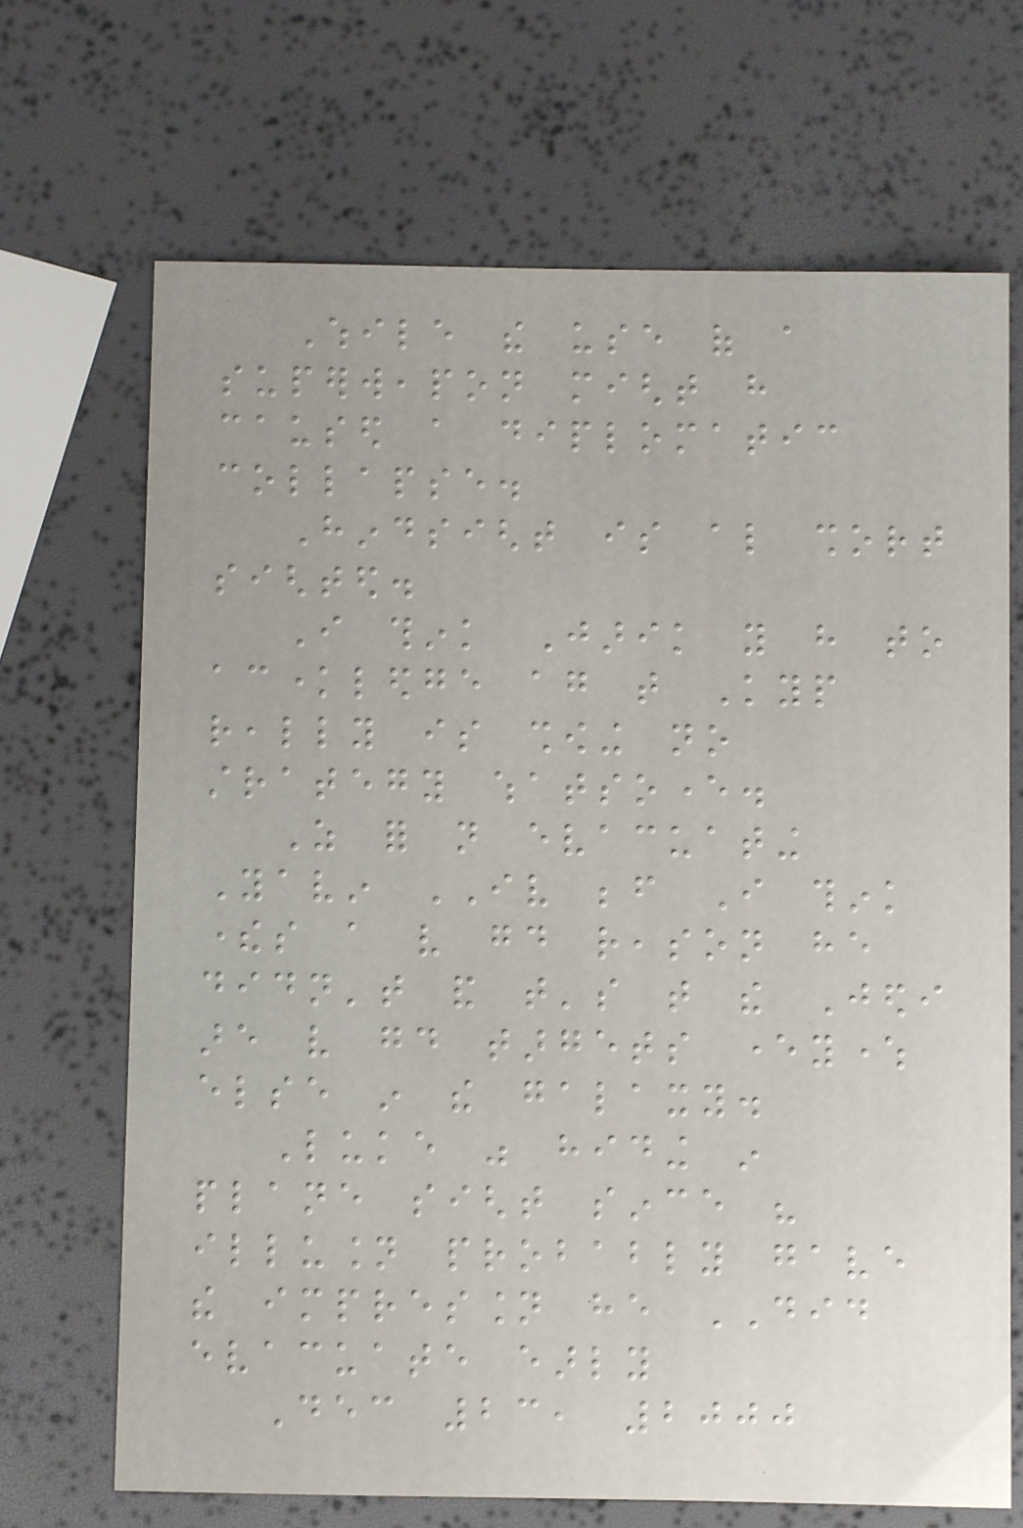While the use of a
superweapon might have
caused a diplomatic
collapse.
Hindsight is also short
sighted.
I think Jarik you have to
acknowledge again that Kyp
really is showing no
strategy whatsoever.
As for not evacuating
Yavin IV before I think
theres a very good reason he
didn't and that's that the Jedi
are very good targets everywhere
else in the galaxy.
Luke was hiding in
plane sight since his
illusion probably gave
the impression he DID
evacuate early
Dec 23, 2000
